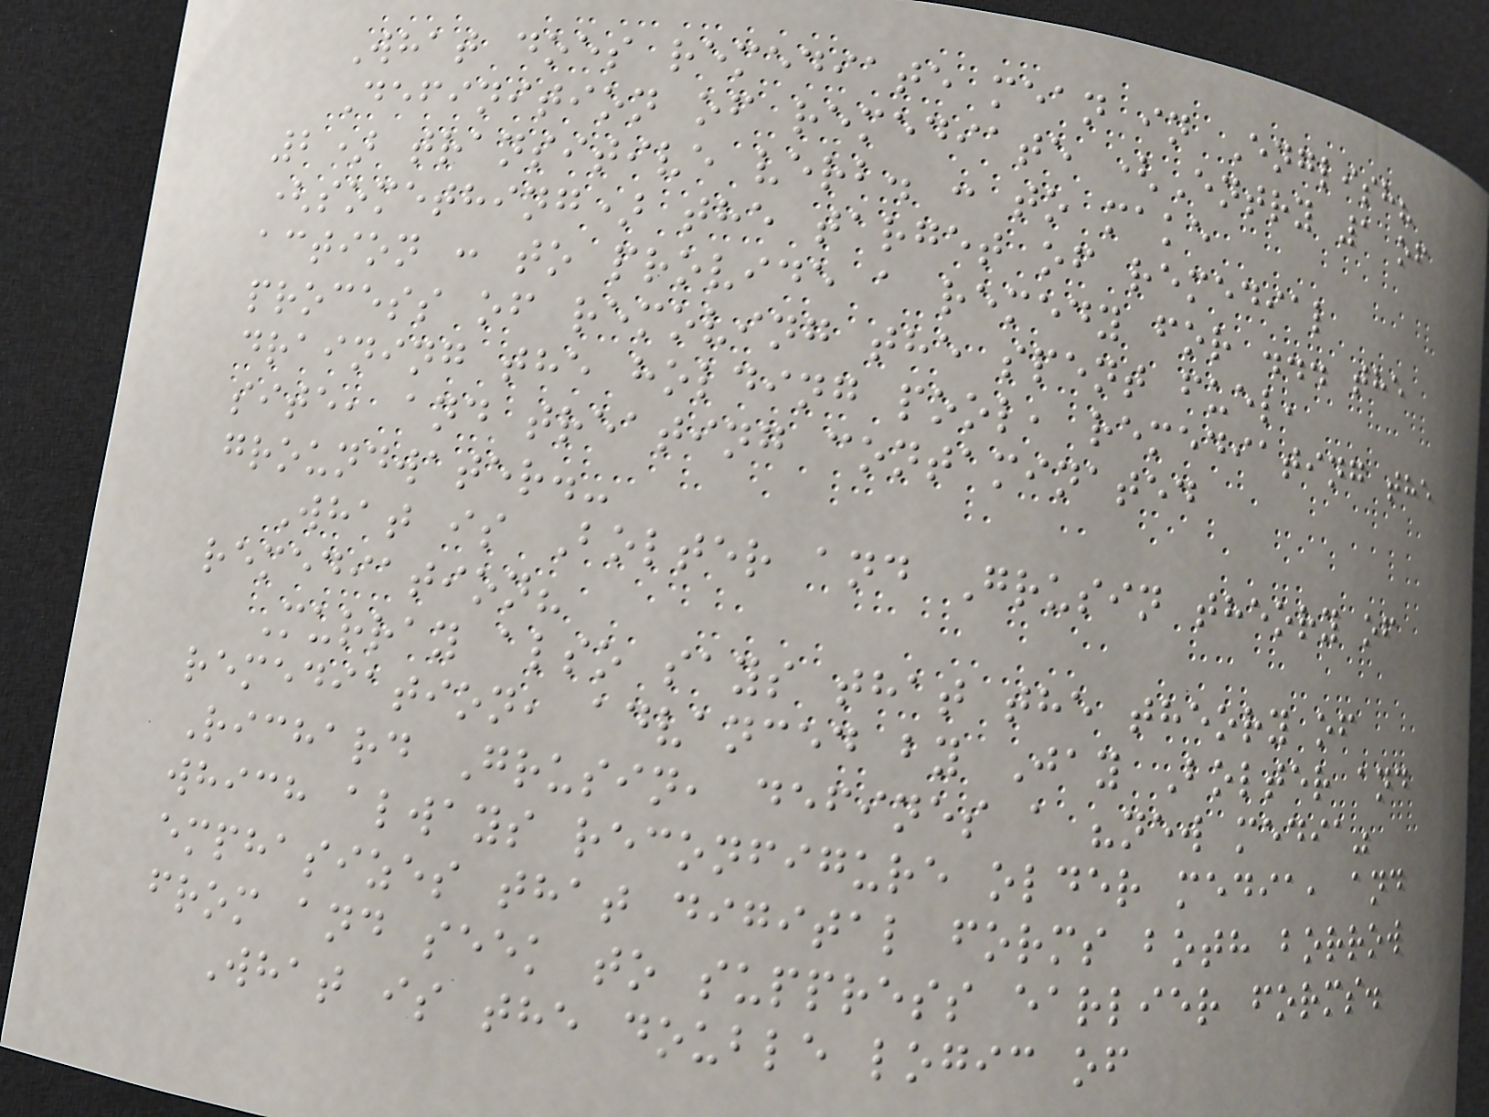What does remediate mean in English?
Definition of remediate (Entry 1 of
2) transitive verb. : to make
(something) the target of remedial
action : to provide a remedy for ... the
process of removing the spent fuel,
draining the holding pool, remediating the
site, and treating contaminated
groundwater.-
What is Bolter and Grusin theory of
remediation?
Murray also says that the theory of
remediation, advanced by Jay Bolter and
Richard Grusin, defines a "new media"
which always reconfigure older media, and
emphasizes that digital forms both borrow
from and seek to suppress earlier forms.
What is the double logic of
